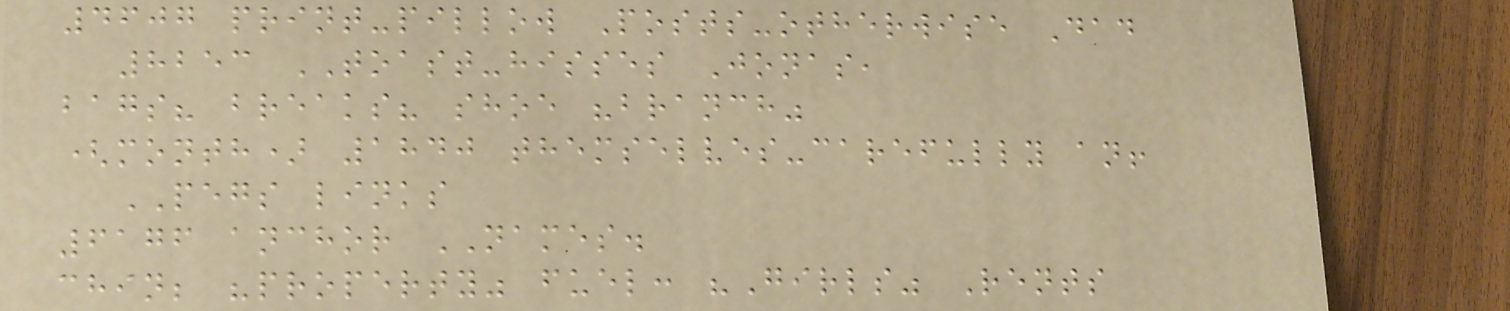4607 print-pillow Posts-otherwise Dad
8253 TOAST-hisses Jonas,
bags? breaks? shoe "branch"
(month) 1840 themselves-carefully an!
PEGS links
6176 anchor NAMES.
chin; "property" fuel: "Girls" Rents
